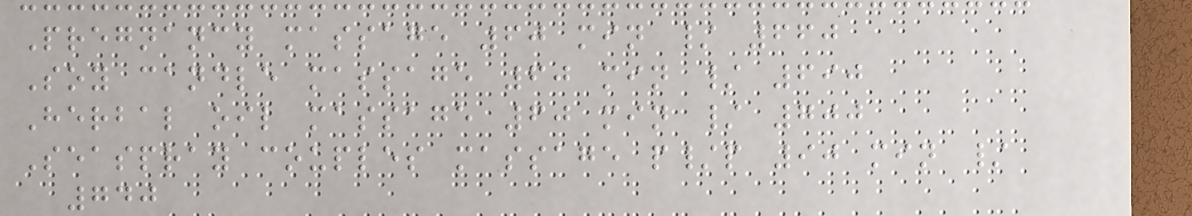Pregnancy massage 60 min / 660
Soy candle massage 60 min / 690
Herbal oil massage 60 min / 700
Seaspray couples massage p/p 90 min /
740
